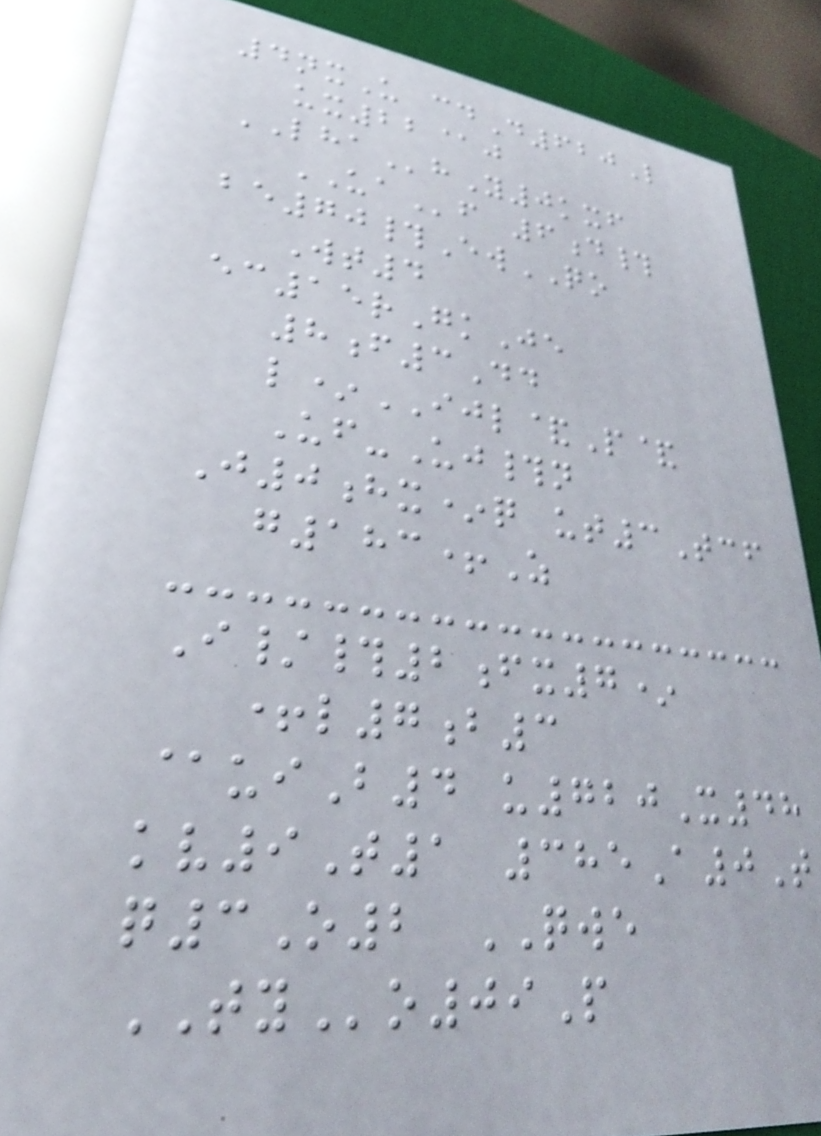4nxU cdD620L
ux22@j
LHAhY0kxf
UAf 6d#
be70#EwQO
Wt4
ec15rGkJe
8f3Dd
l*IJL&P&
Uf-Uj#n
J0hx*q ut3Tcf
g183+Z
I/#2fx7*
+l7b3
@uiB4 u720X48
kv9T1 385A0T
q3O2 QWE
TYo09P
